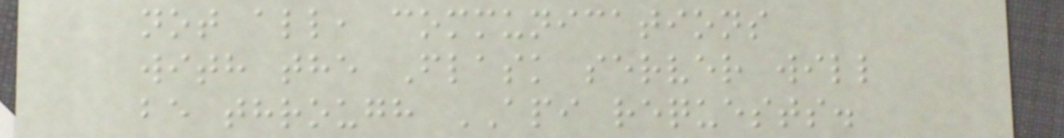not all, communications
with the Flask server will
be through API requests.
